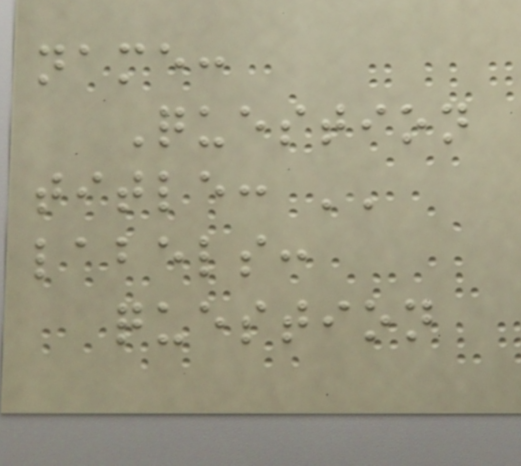name:
Question
title: ''
labels:
question
